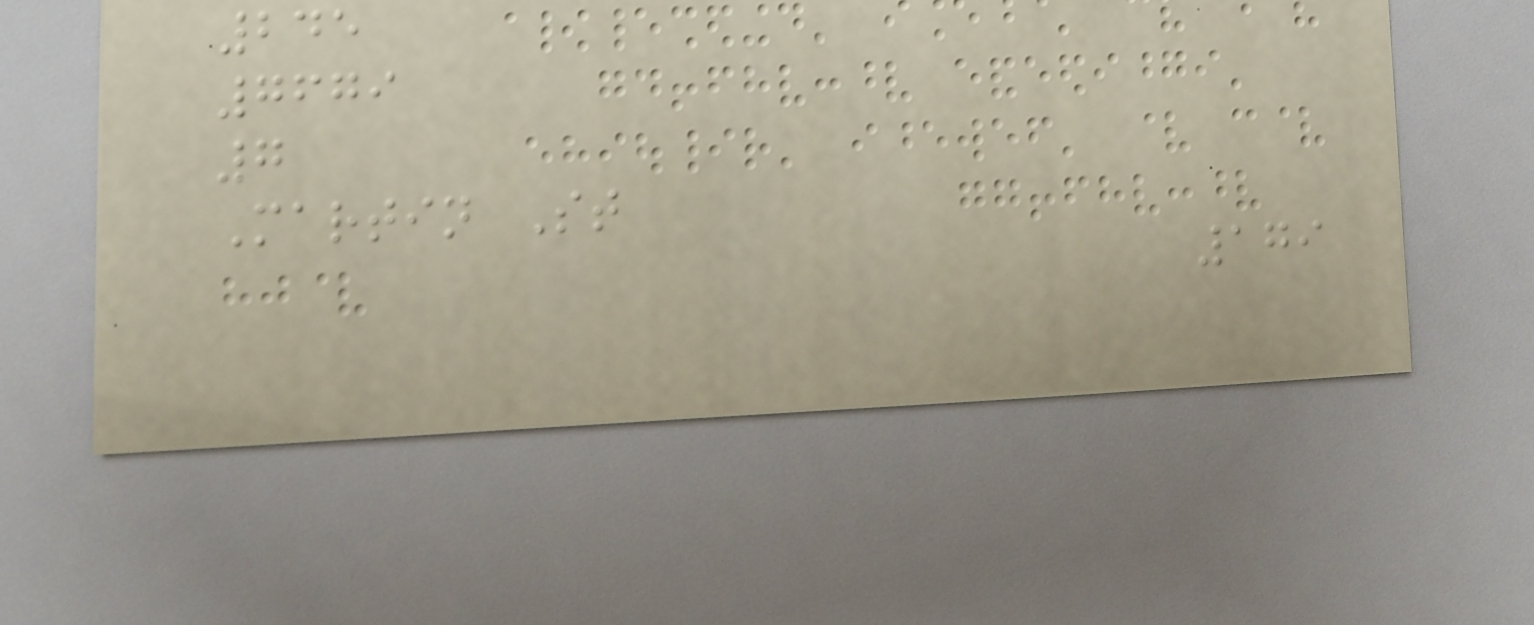245
7679
7
Martin St
179
